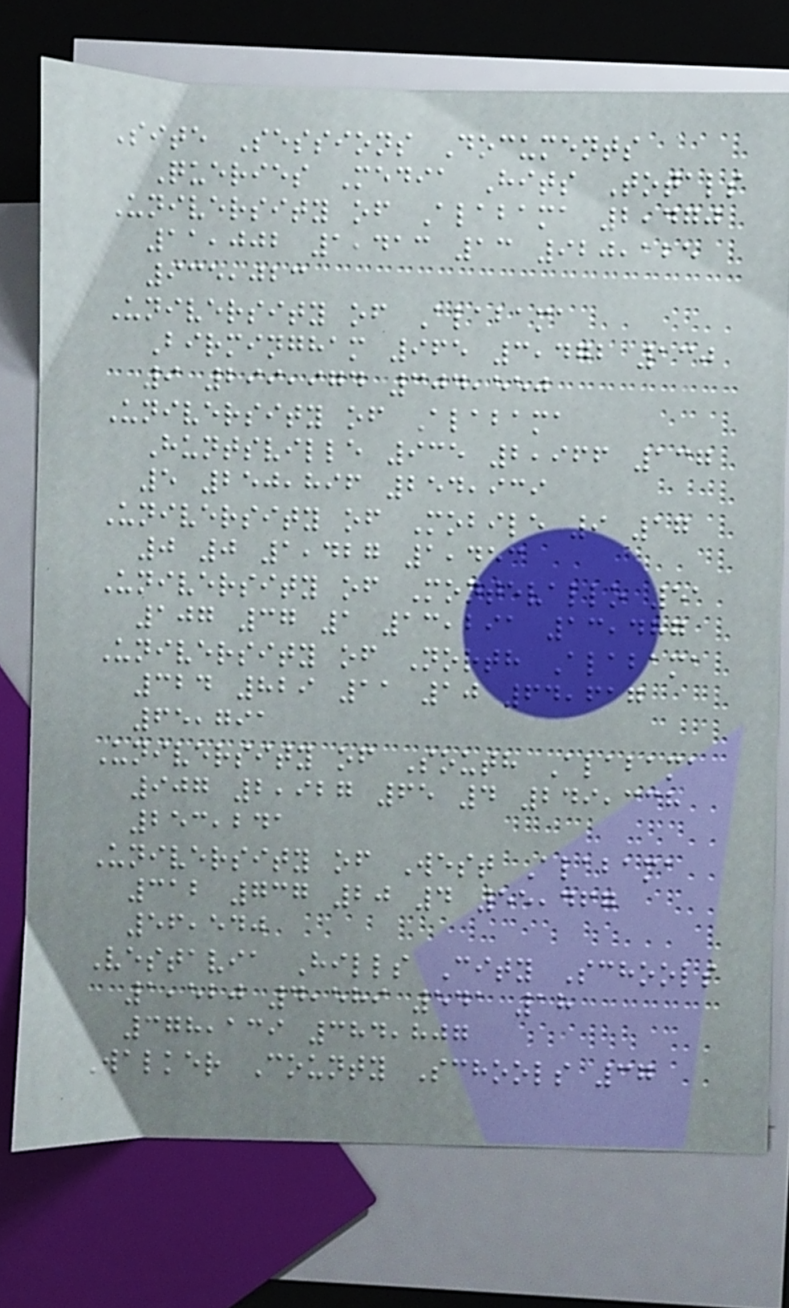Site Sessions Documents
Queries Media Hits Totals
University of Alabama 2,470
11,002 1,413 13 920,125
935,023
University of Alabama
Birmingham 965 3,472 130
9 299,974 304,550
University of Alabama
Huntsville 935 2,966 137
5 250,896 254,939
University of Mobile 9 17
0 0 1,427 1,453
University of Montevallo 51
107 37 1 13,291 13,487
University of North Alabama
324 829 11 10 64,617
65,791
University of South Alabama
907 2,927 65 4 249,338
253,241
University of West Alabama
312 737 20 4 55,467
56,540
Vestavia Hills City Schools
1,520 4,589 541 18
378,139 384,807
Walker County Schools 37
